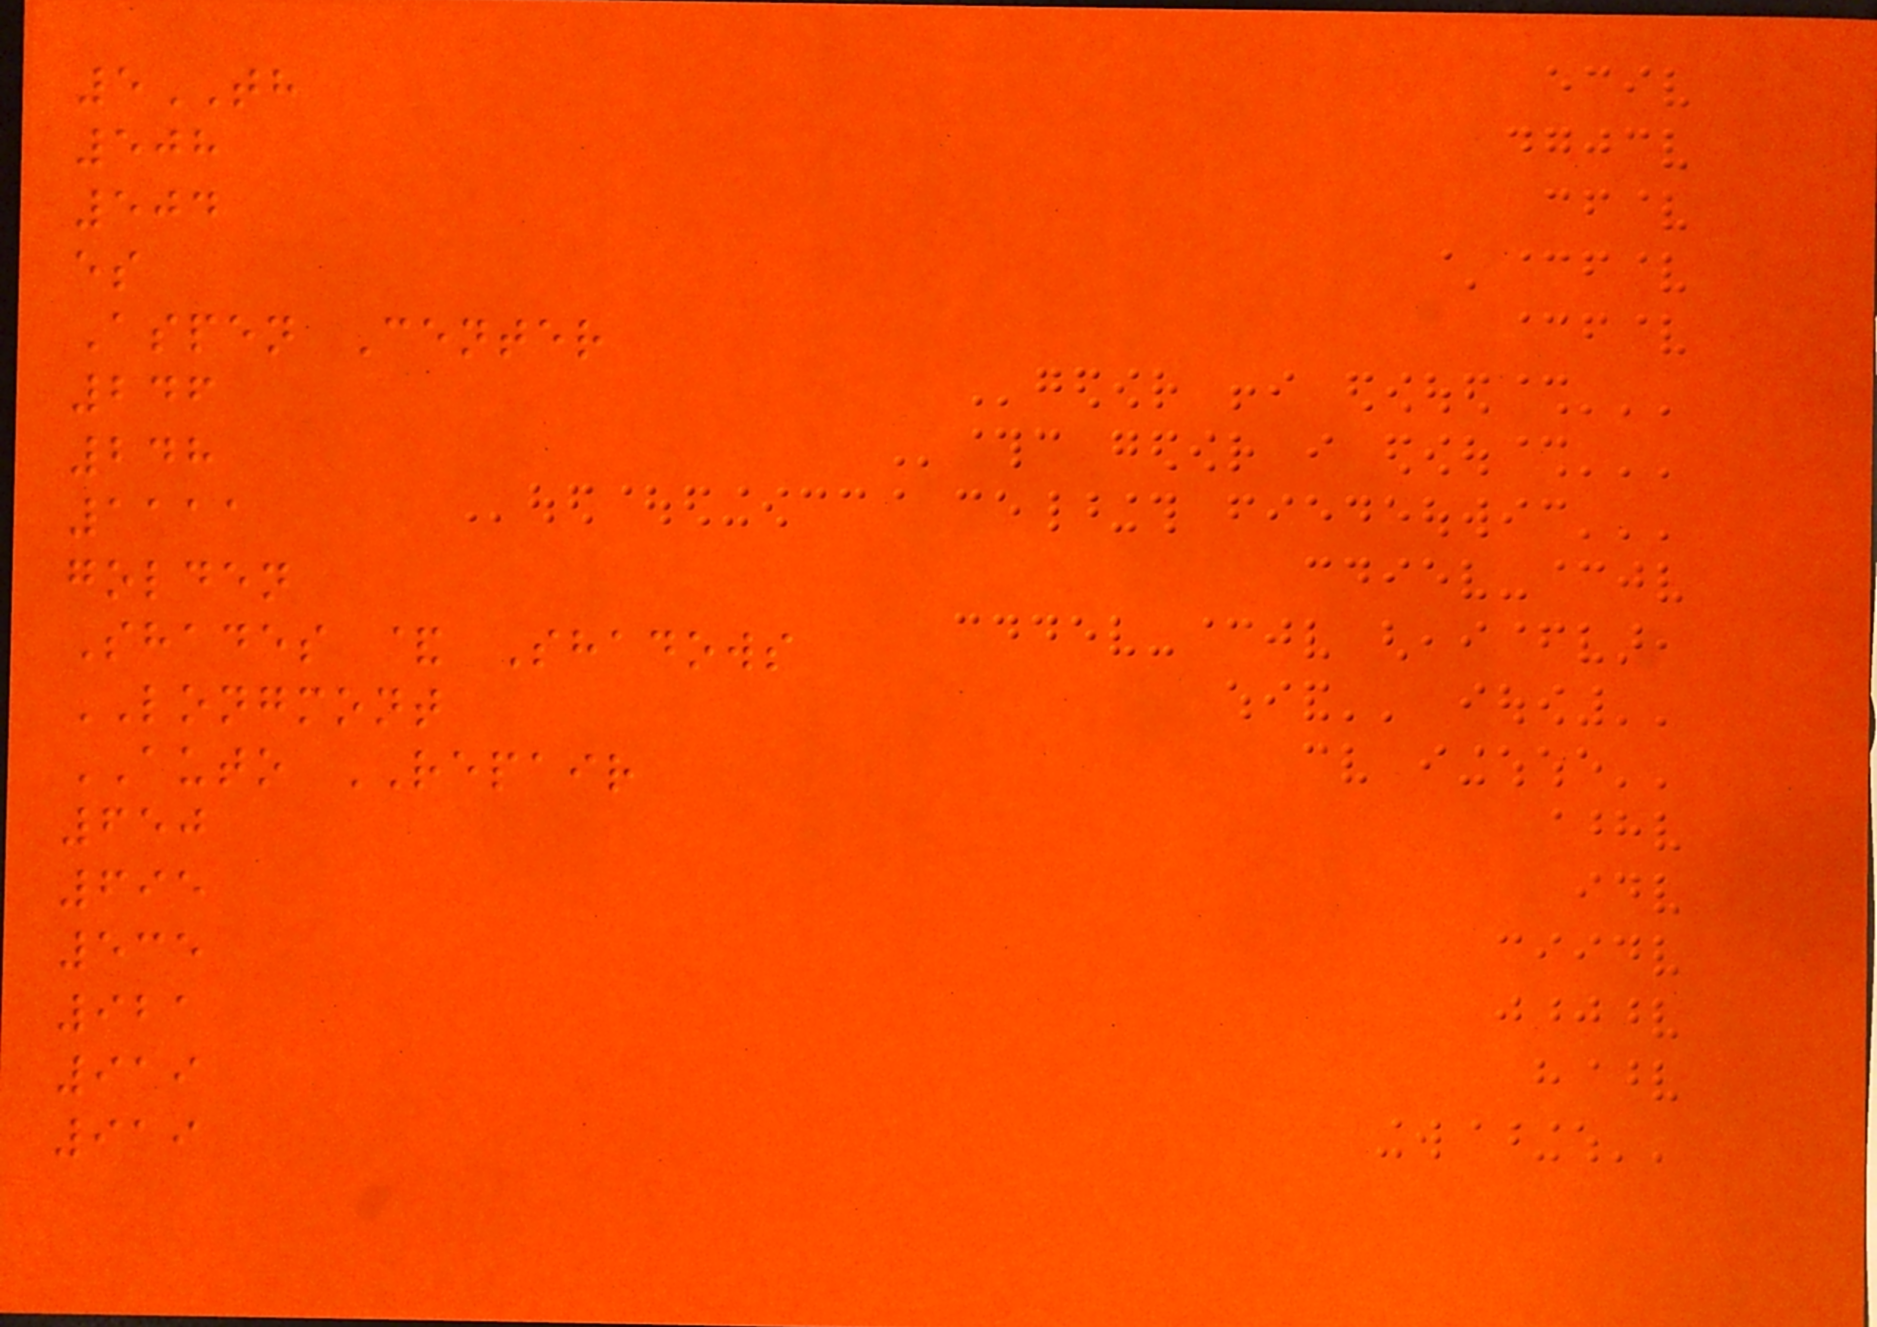5TH
508
504
es
Aspen Center
246
248
1111
golden
Shades & Shadows
LONGMONT
AUTO REPAIR
650
695
535
921
919
919
